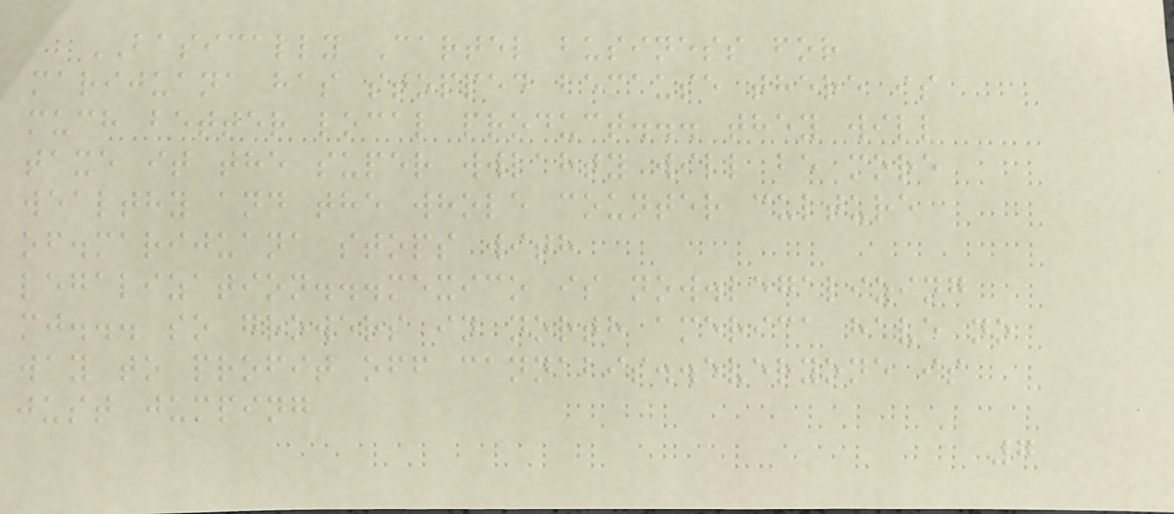BASICALLY Cartel business for
marijuana has stopped because there is
much better local product... they will
taxe it the super wwlahty will be more
wealthy and the whole counter culture
of.marijuana stops with
legalization...mexico is now.legalizing
mj... so growers in north america have no
way to profit off cannabis..everyone is
just jumping
7
